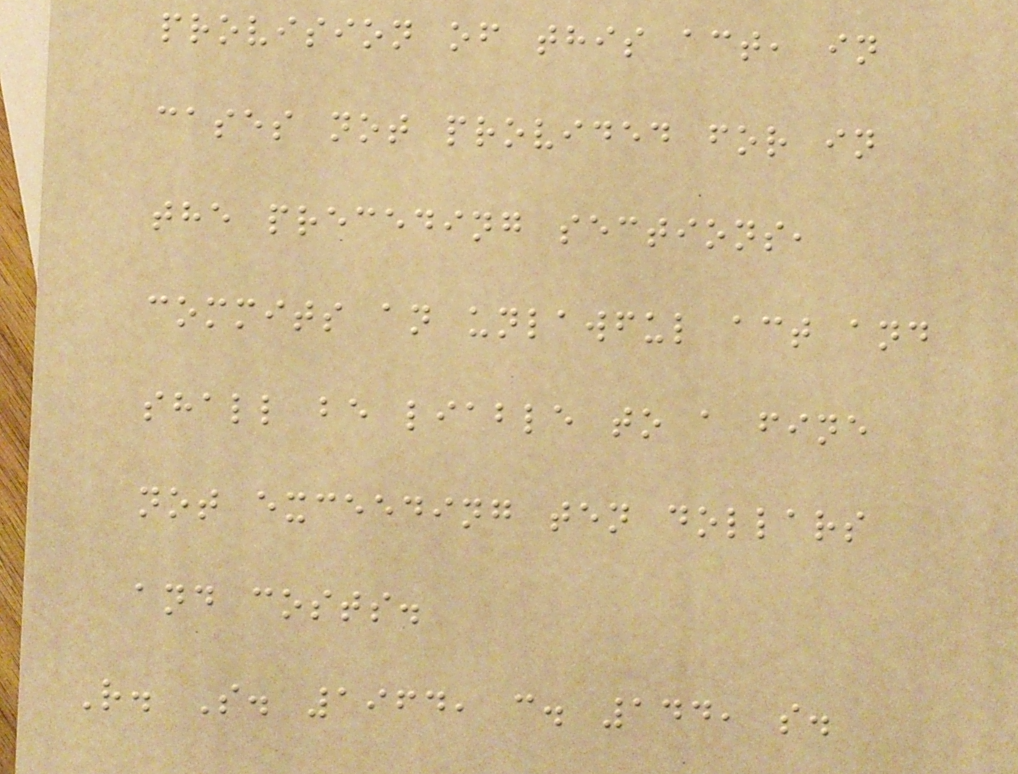provision of this act, in
cases not provided for in
the preceding sections,
commits an unlawful act and
shall be liable to a fine
not exceeding ten dollars
and costs.
R. S. 1964, c. 144, s.
